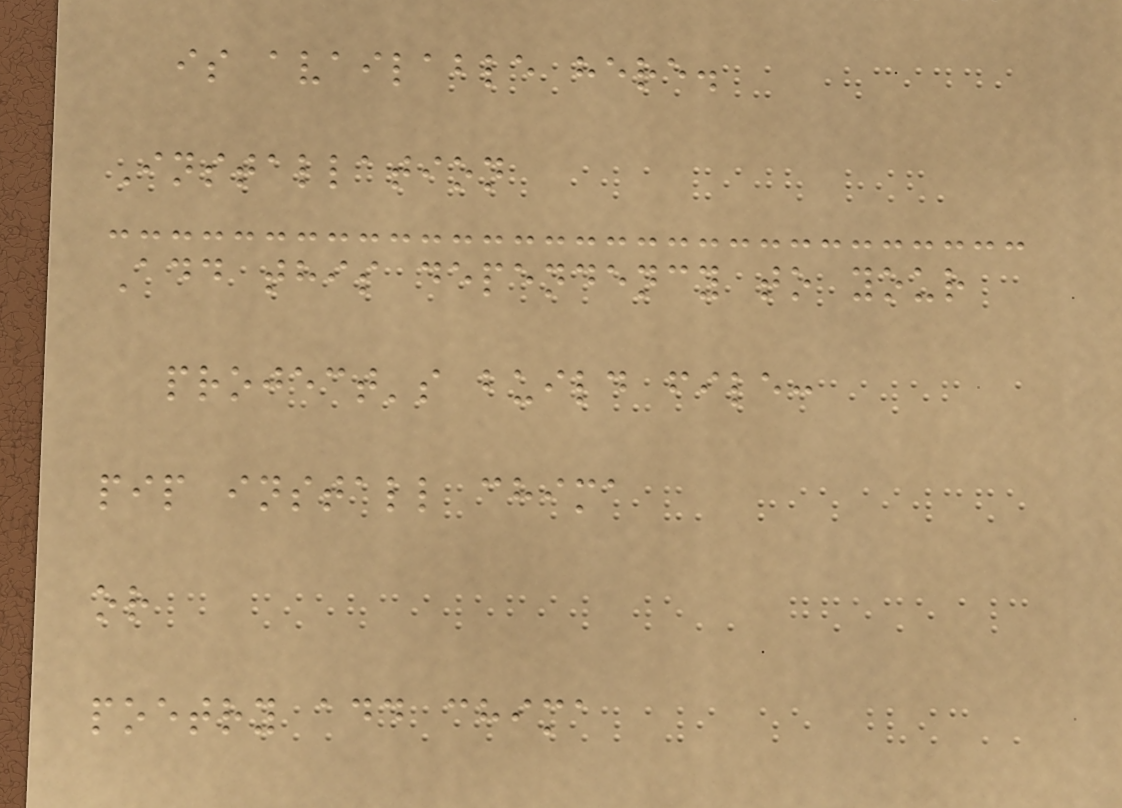is available here.
Installation
Add this dependency to your
project's build file:
pip install chima
or
poetry add chima
